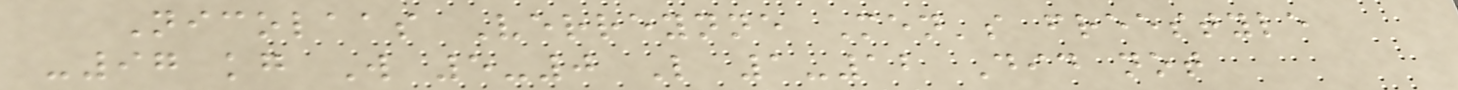Nicolaas Verreynne Men's freestyle
-97 kg W 5-0 L 1-12 Did not
